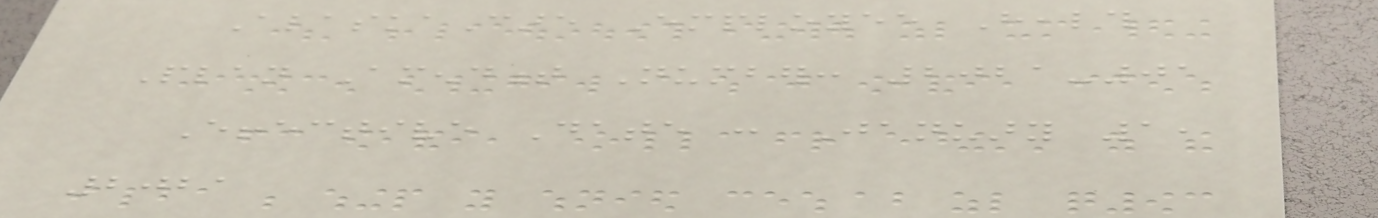AlaskaCare Employee Health
Plan Amendment Number: 2021-01
Effective Date : January 1,
2021
